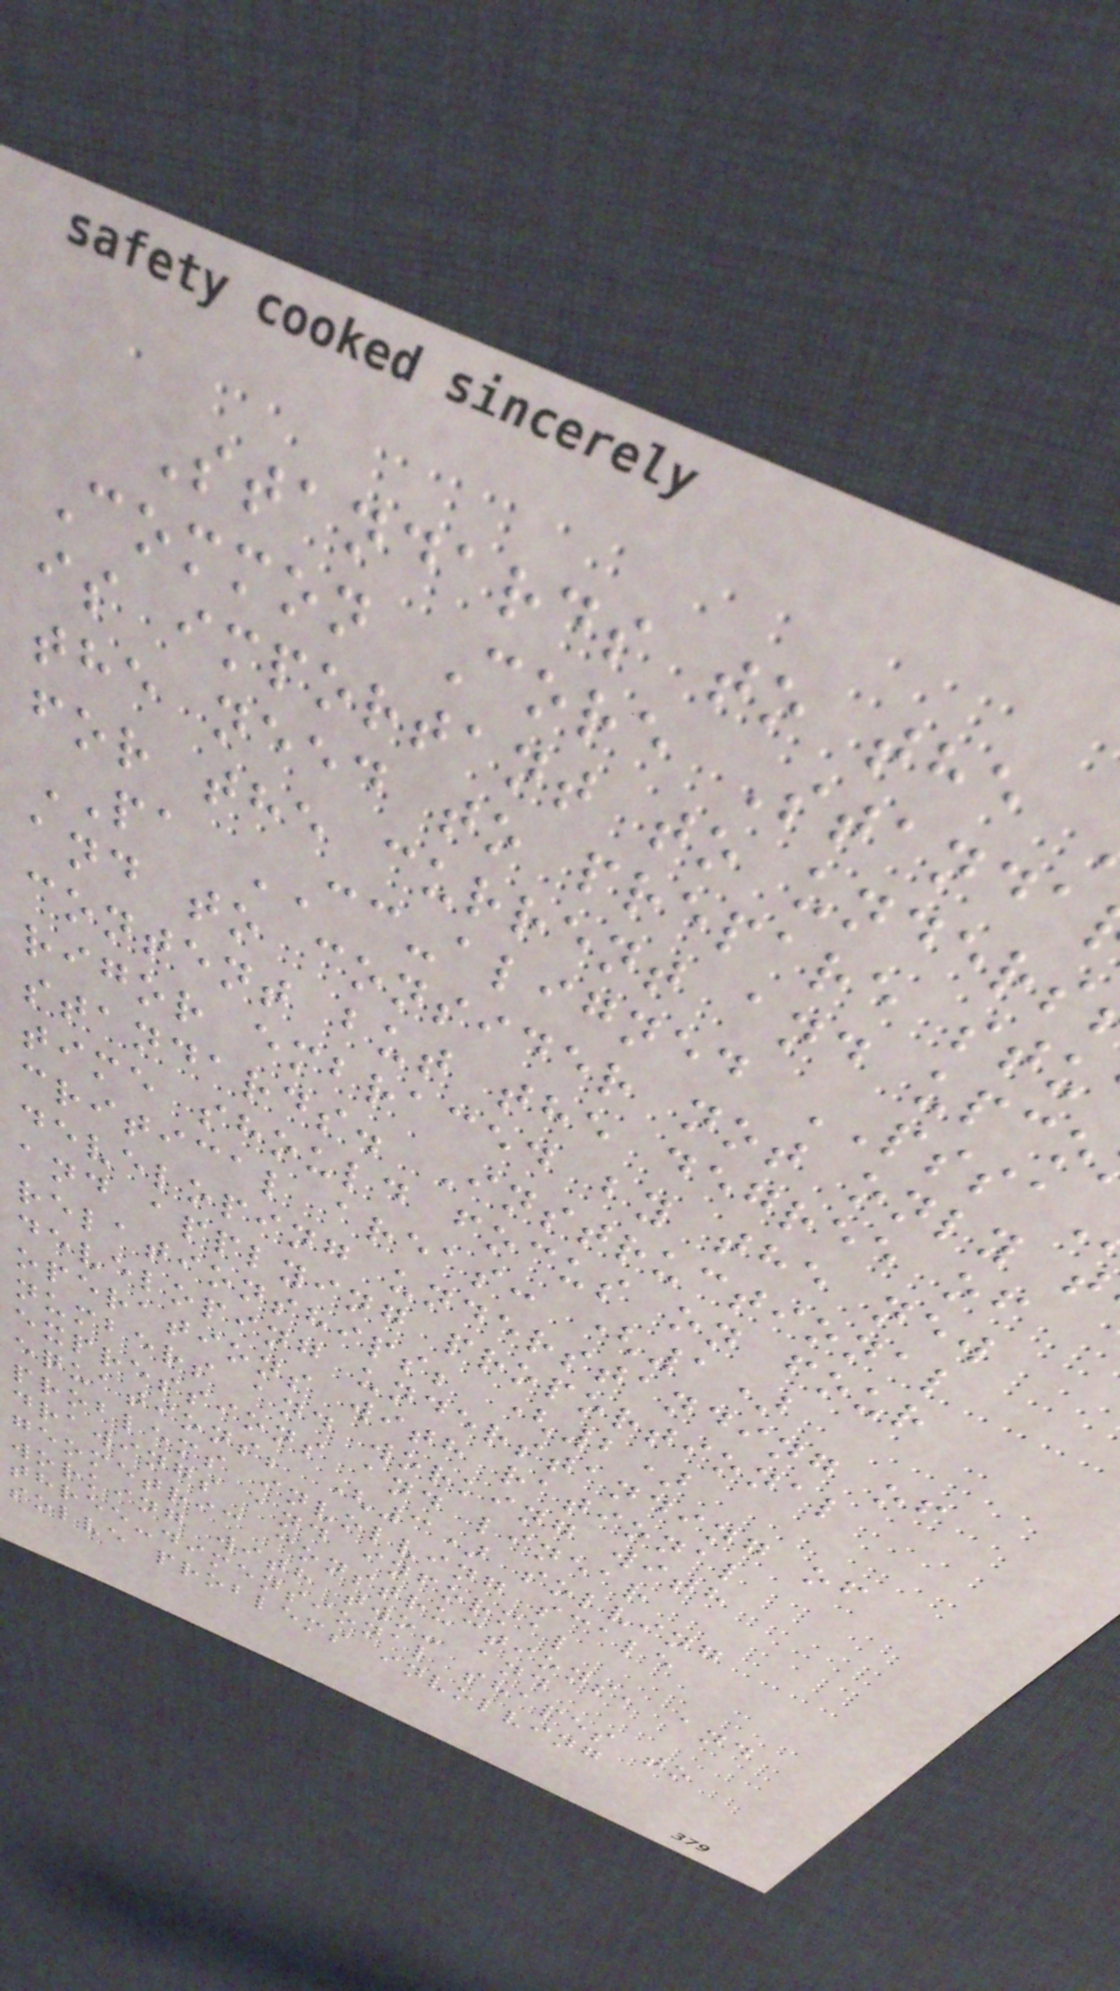Standards to the
Common Core Standa
is important to unders
the need to prepare stu
for the current and upco
PA CC-aligned PSSA
and to consider not only t
content but the degree of
rigor embraced by the new
standards. Instructional
time should focus on four
critical areas: (1)
developing understanding of
and applying proportional
relationships; (2)
developing understanding of
operations with rational
numbers and working with
expressions and linear
equations; (3) solving
problems involving scale
drawings and informal
geometric constructions, and
working with two- and
three-dimensional shapes to
solve problems involving
